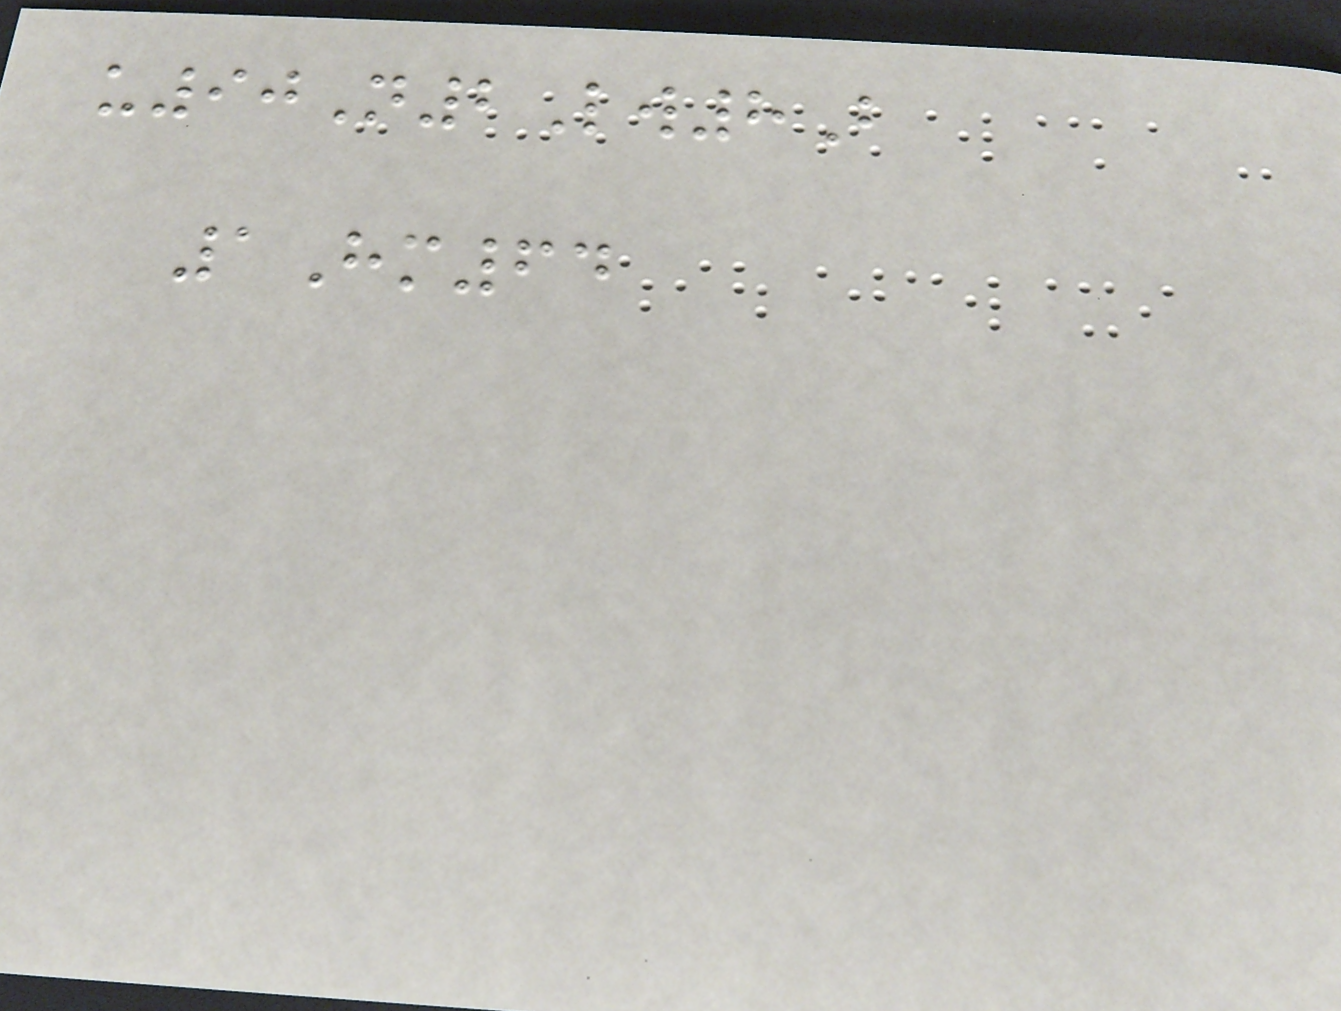u90N2Lw8B
1Hm64
